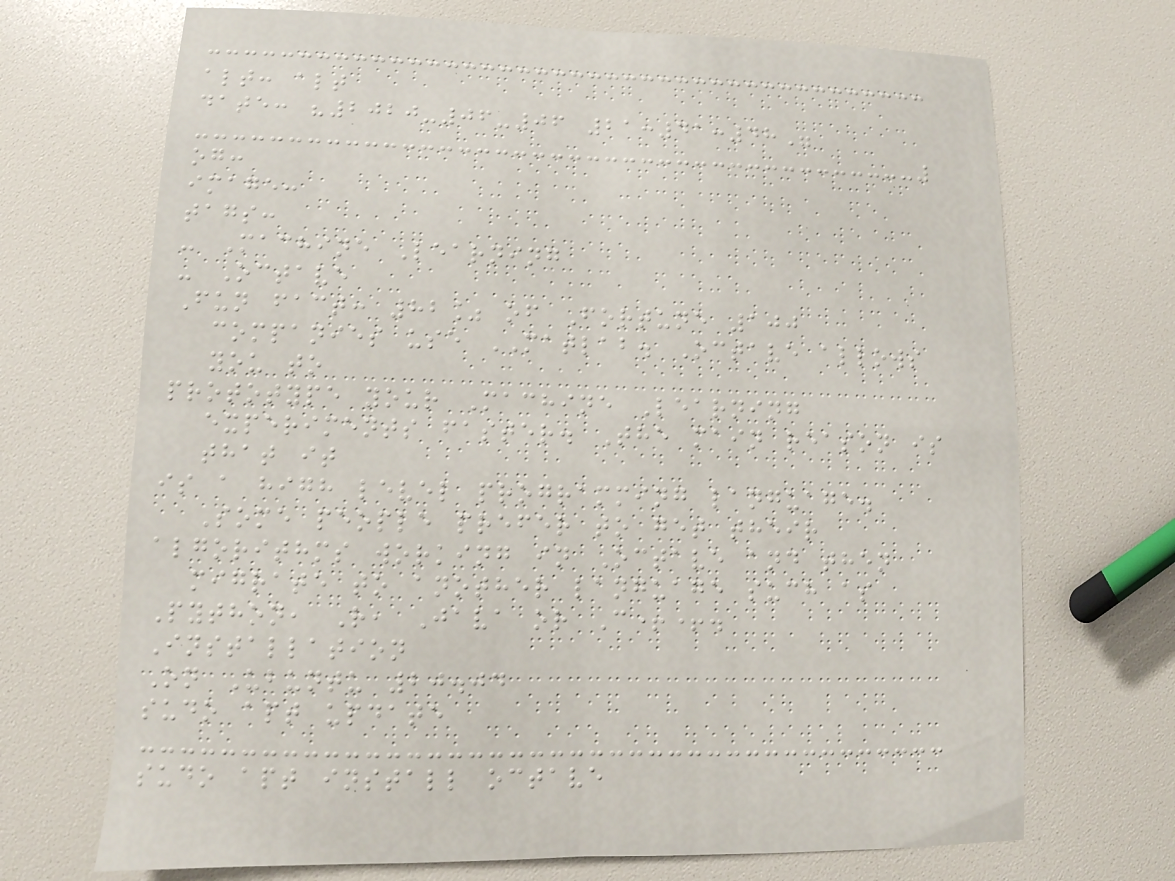alt: alt
date: "2020-06-06 21:41:48"
og:
image:
tags:
- Machine Learning
- Octave
Fun fact: 82% of Fortune 100
companies use MATLAB. Octave allows
you to
prototype your Machine Learning
experiments faster. The main reason is
that it
is a high level programming language.
Some people prefer to get their
algorithms working in Octave and then
migrate to another language such as
Python, R, Java or C++.
Installation
On Ubuntu 20.04
sudo apt update
sudo apt install octave
